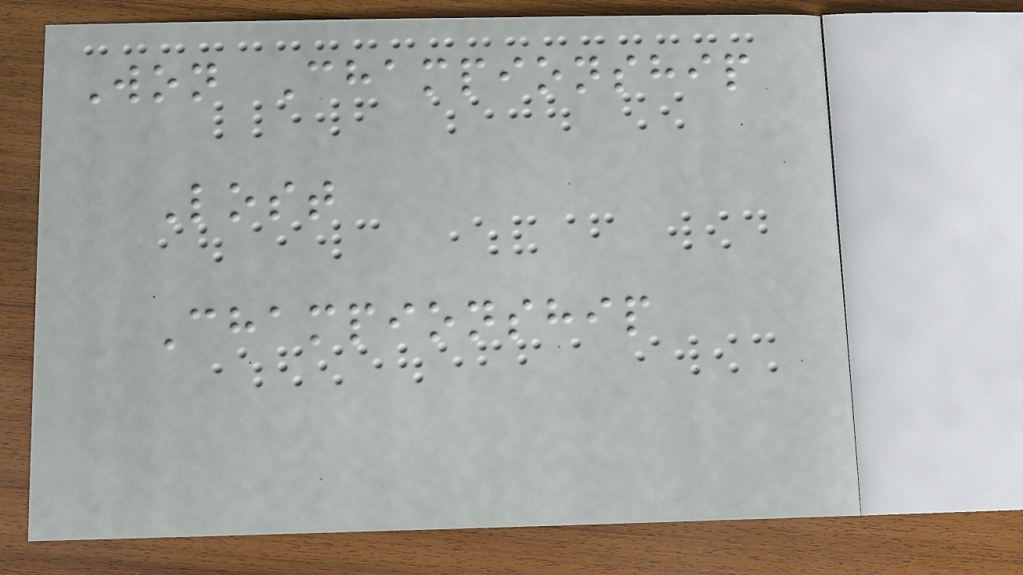Won Championship
Lost
Championship
